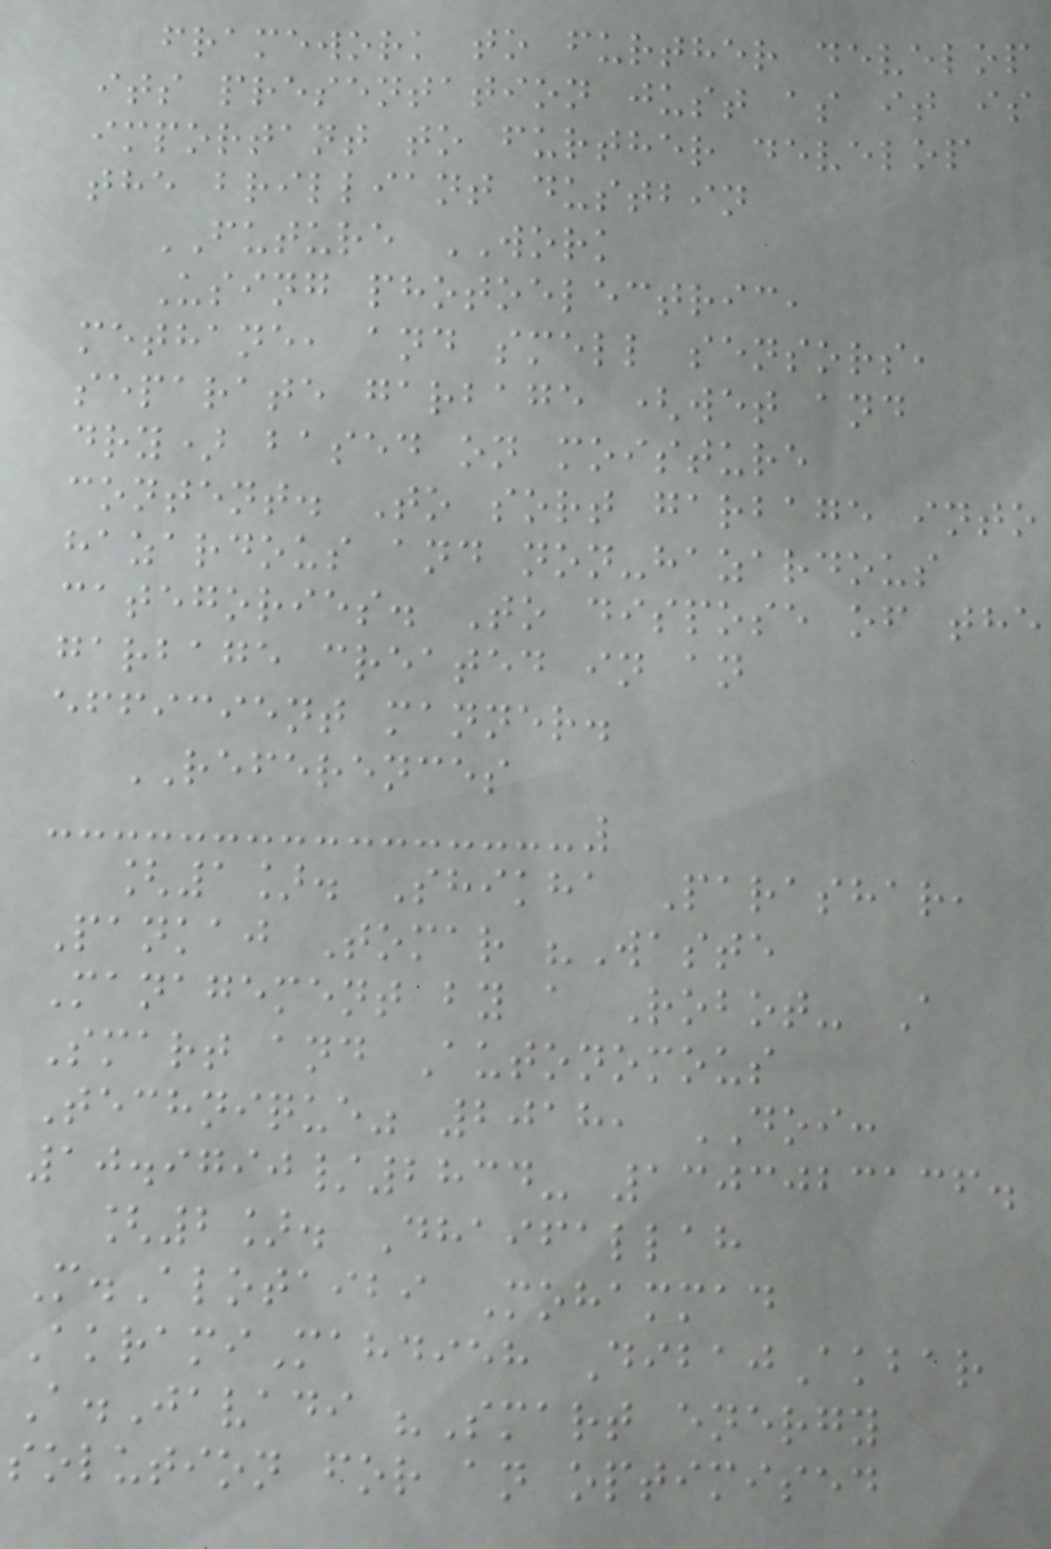framework to further develop
its presentation just as it is
important to further develop
the brilliant dustbin
FUTURE WORK
Using photoelectric,
methane, and smell sensors,
separate garbage (wet and
dry) based on moisture
content. To sort garbage into
hazardous and non-hazardous
categories. To dispose of the
garbage created in an
efficient manner.
REFERENCES
[1]. Shikha Parashar,
Pankaj Tomar "Waste
Management by a Robot- A
Smart and Autonomous
Technique" 2018, DOI:
10.9790/2834- 1303023136.
[2]. Dhaifallah
M.Alotaibi Mohammad
AkramiMahdieh DibajAkbar
A.Javadi "Smart energy
solution for an optimised
